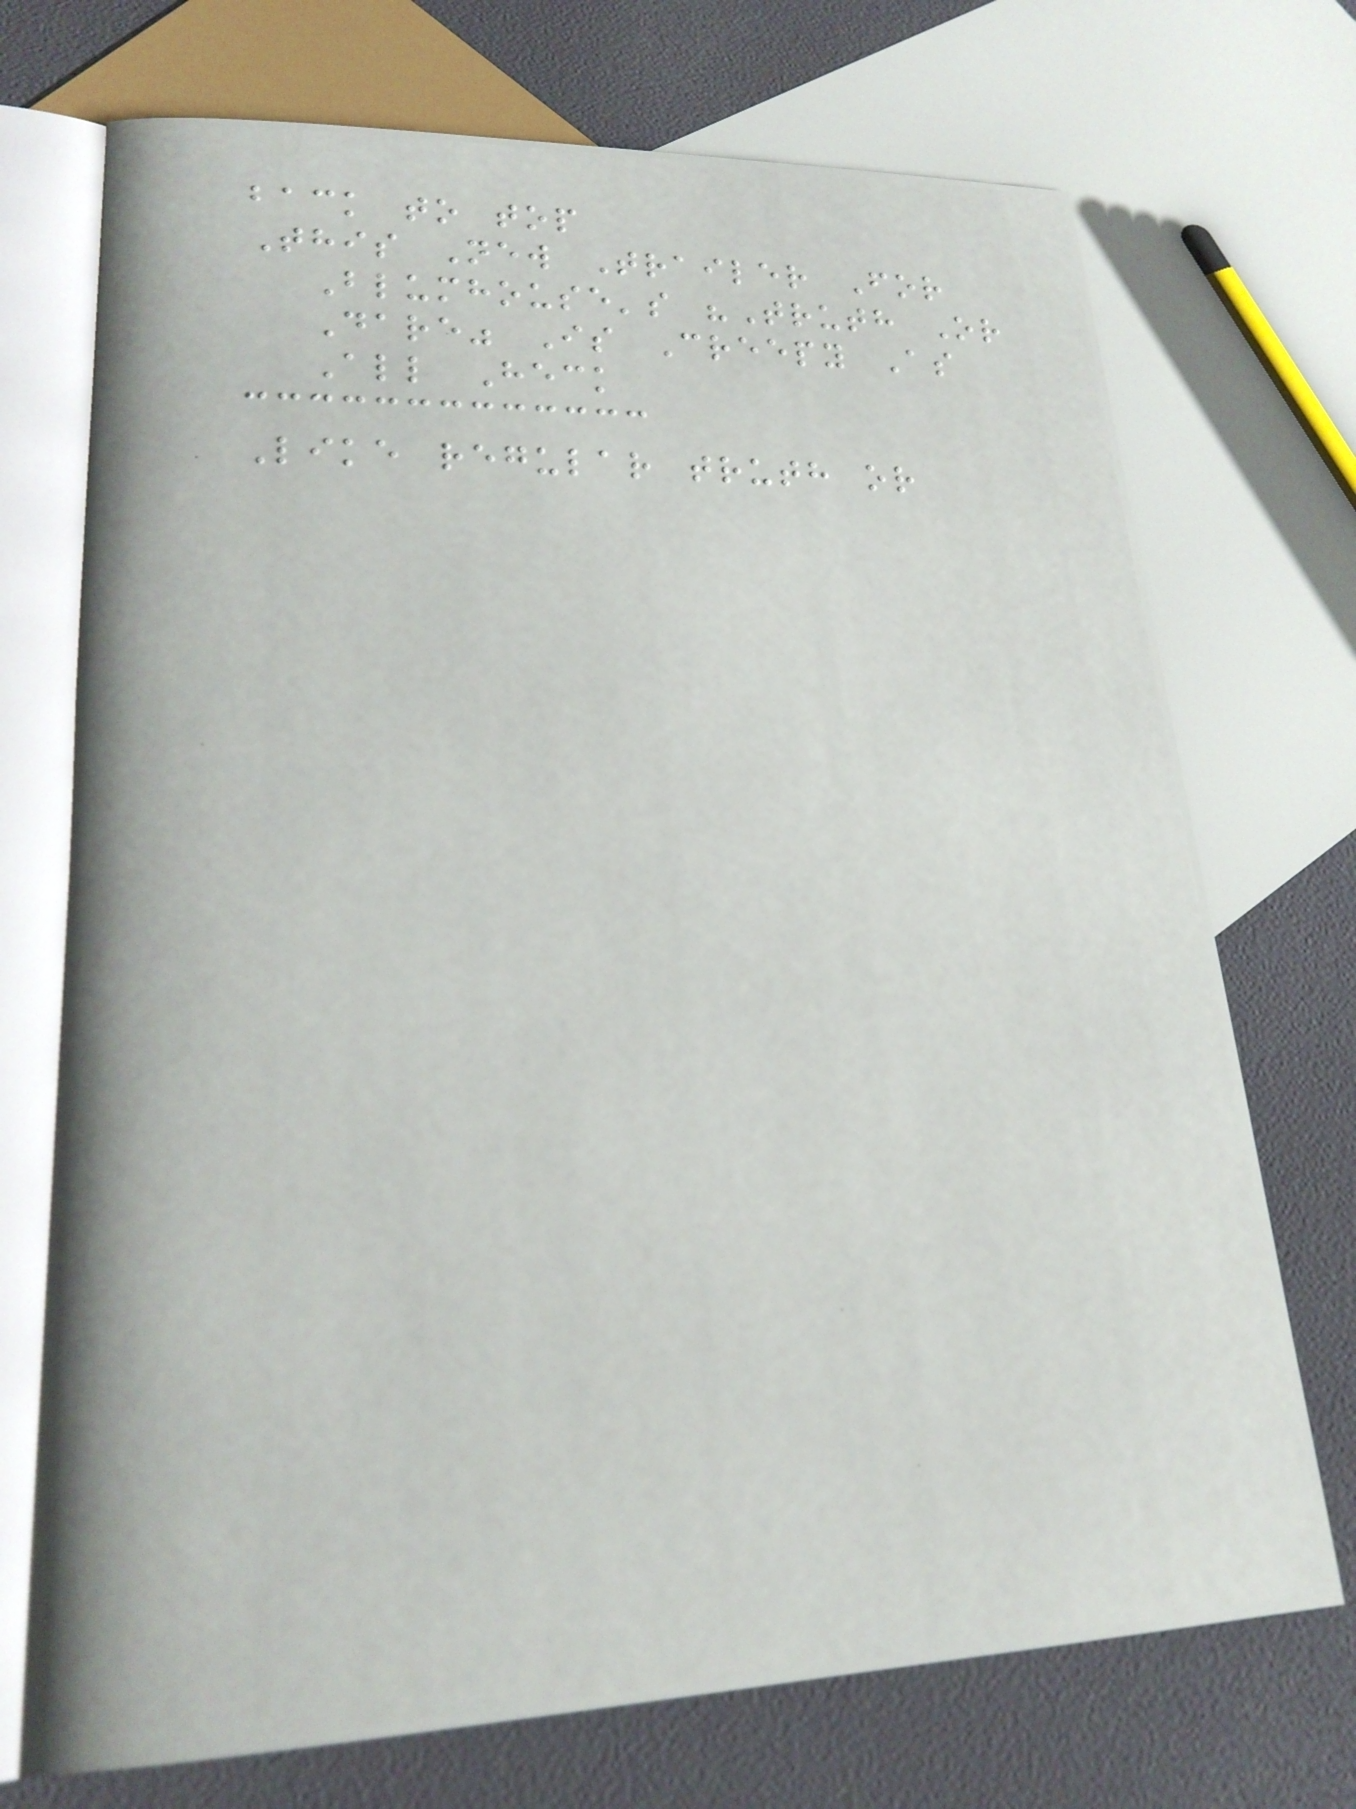back to top
This New Trailer For
Blumhouse's "Truth Or
Dare" Is Creepy As
All Heck
Like regular truth or
